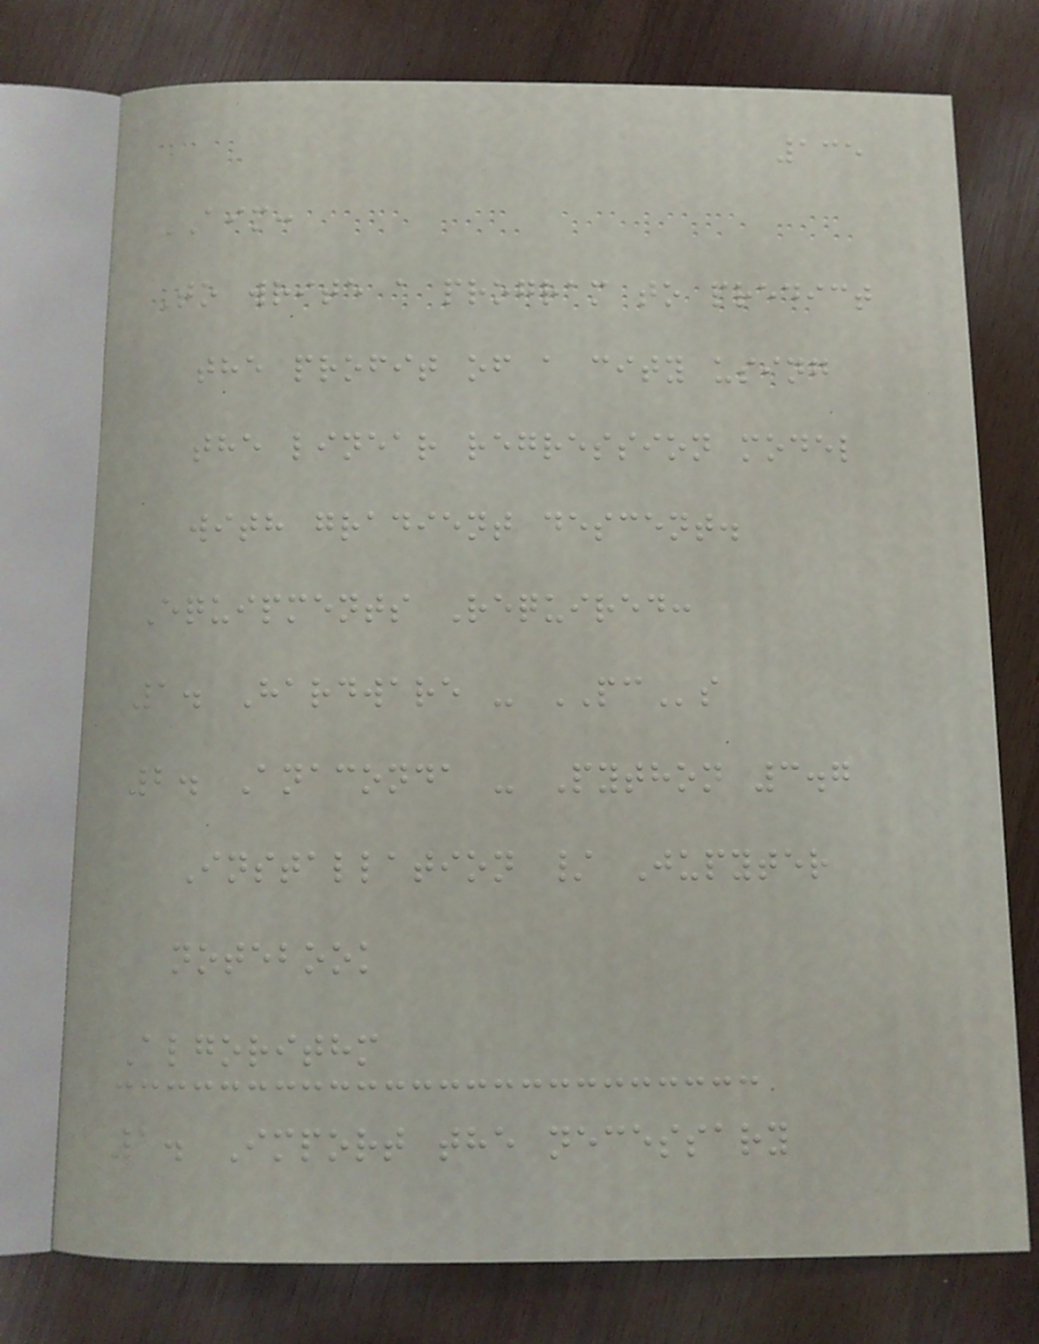135
AIM:
To write a program to predict
the profit of a city using
the linear regression model
with gradient descent.
Equipments Required:
1. Hardware - PCs
2. Anaconda - Python 3.7
Installation / Jupyter
notebook
Algorithm
1. Import the necessary
